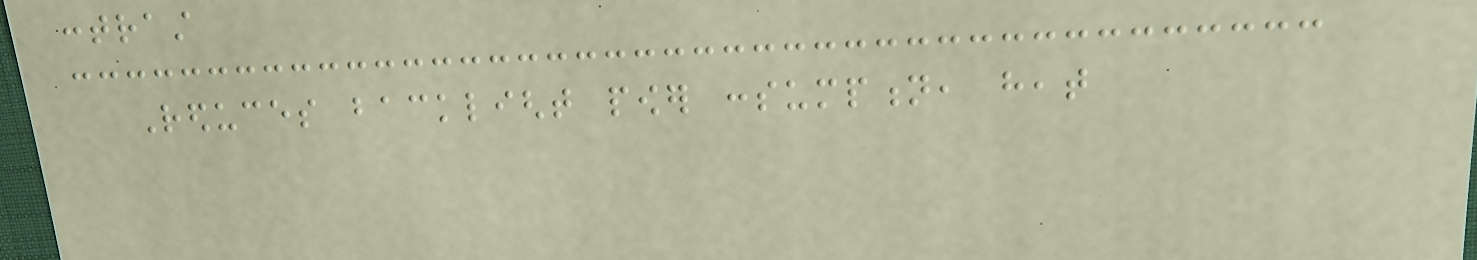contrast
Reduces backlight power consumption, heat
